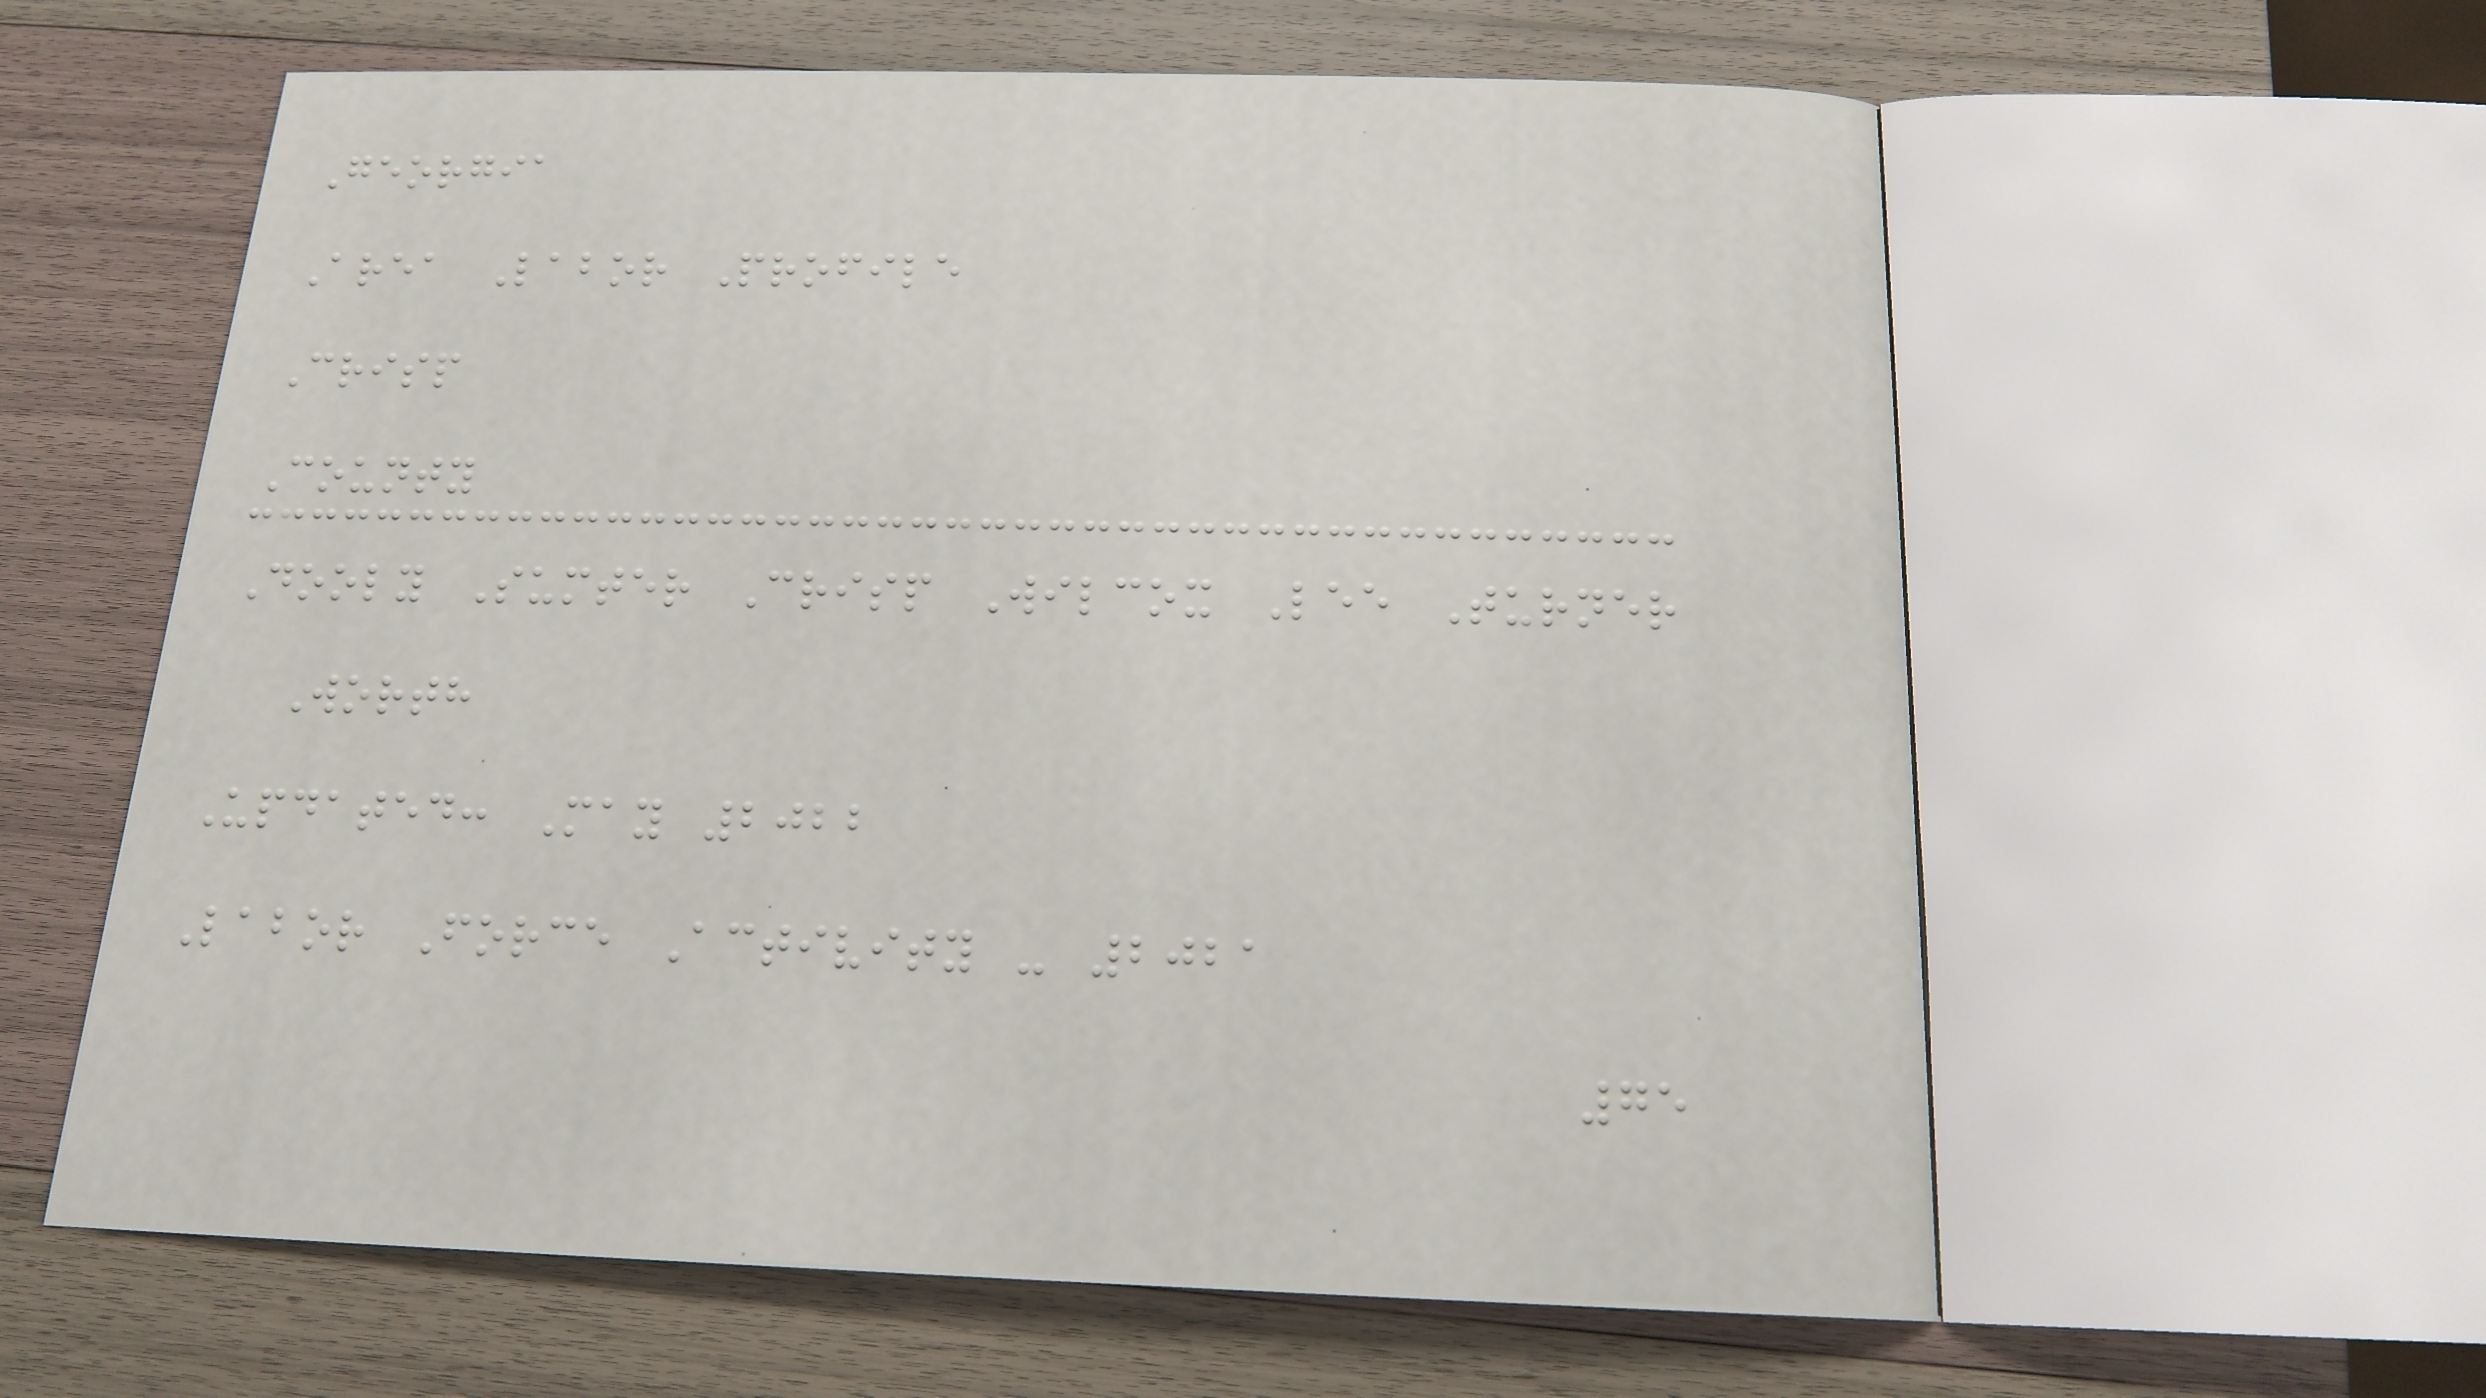Georgia
Area Labor Profile
Crisp
County
Dooly Sumter Crisp Wilcox Lee Turner
Worth
Updated: May 2022
Labor Force Activity - 2021
75
